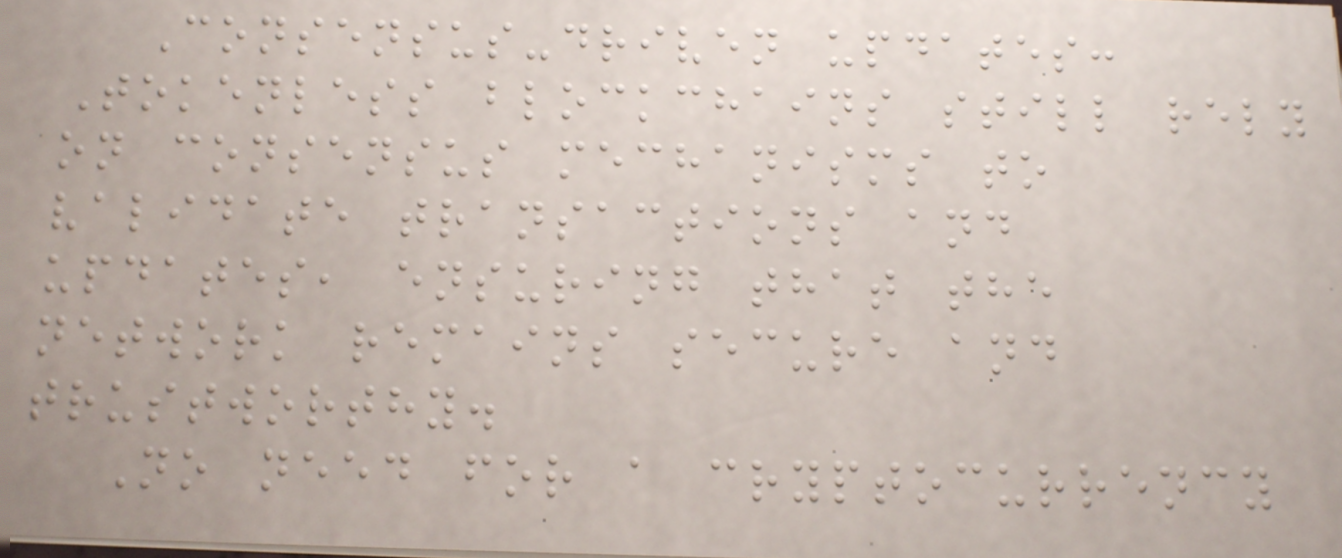Consensus-driven updates:
Tokenless blockchains still rely
on consensus mechanisms to
validate transactions and
updates, ensuring that the
network remains secure and
trustworthy.
No need for a cryptocurrency
